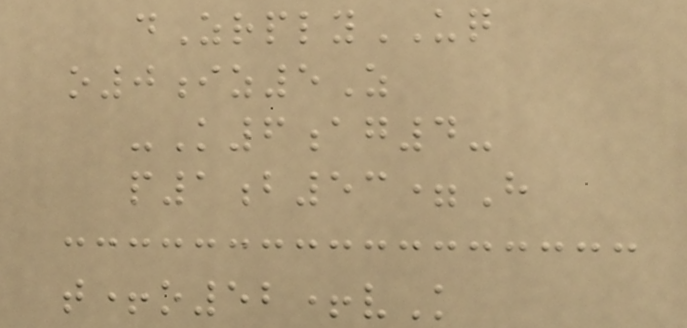dZrplyUQ
o0iz5Z
-K6ag4-
p1b53=H
t+o52+vK
